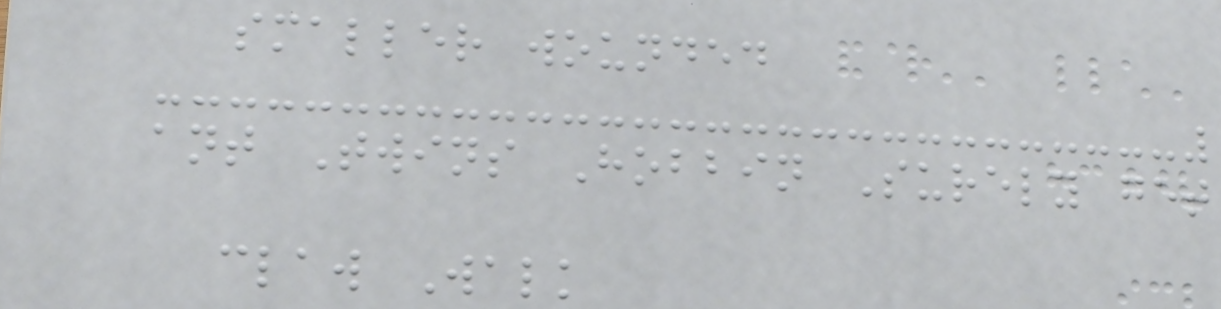smaller wounded
ant Twins Hobbin Surely get
claw Walk
